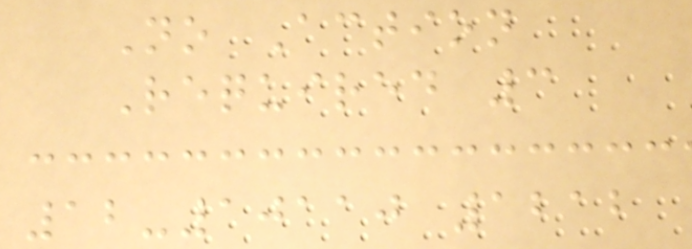No Action
Required 3
12-10110 1212
